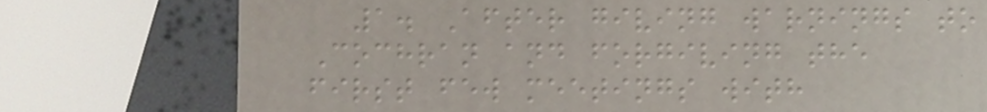1. After giving warnings to
Cochran and forgiving the
first few meetings with
